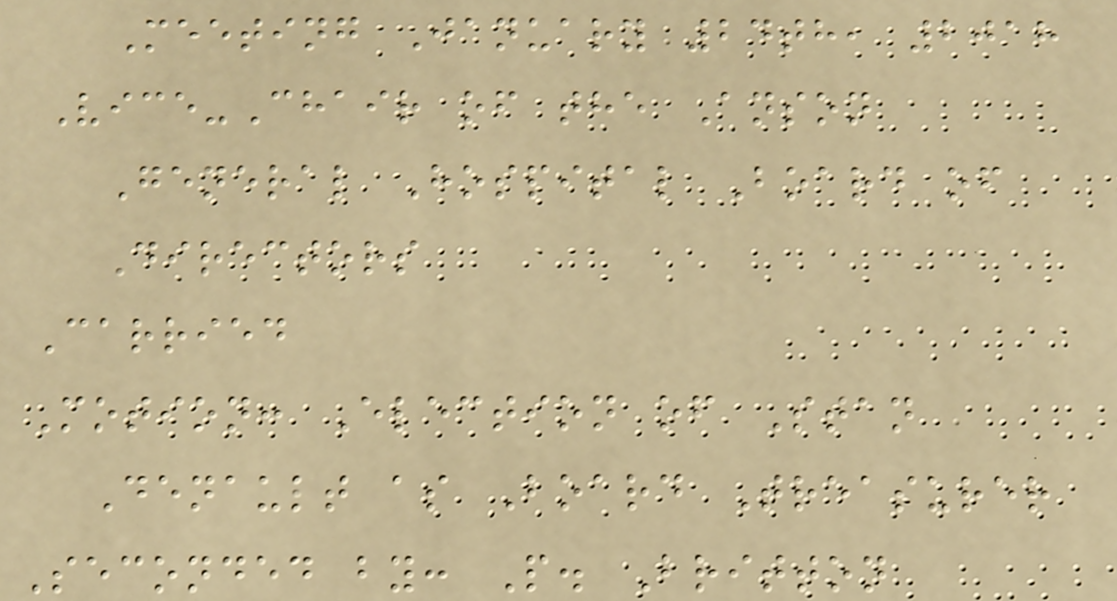Meeting January 24th, 2018
Vice-Chair of the Anson
General Hospital Board of
Directors
Carried
Motion: Election of Stan
Denault as Board Treasurer
Seconded by: P. Britton
